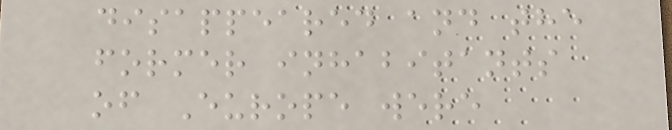disappeared and the
former inhabitants
of Europe were
